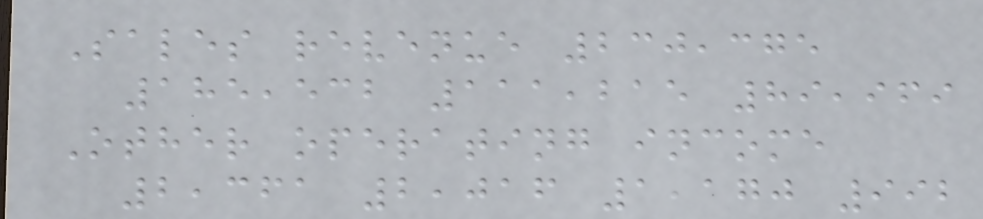Sales revenue 230,375
185,532 111,215 89,969
Other operating income
2,361 2,016 1,170 992
